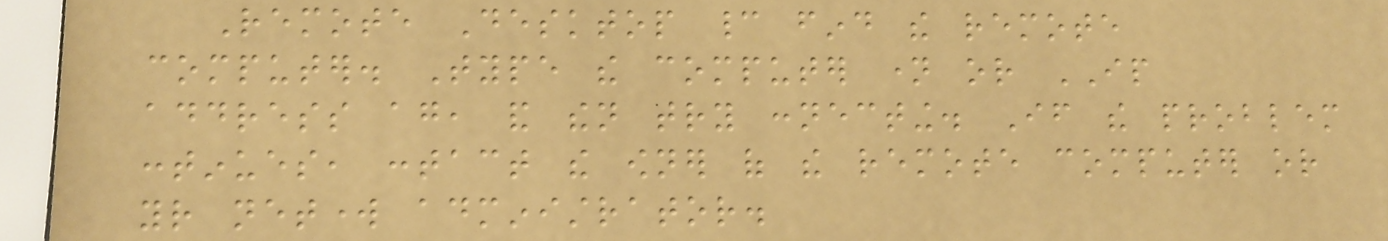Remote Desktop cannot find the remote
computer. Type the computer name or IP
address again, and then try connecting. If the problem
continues, contact the owner of the remote computer or
your network administrator.
